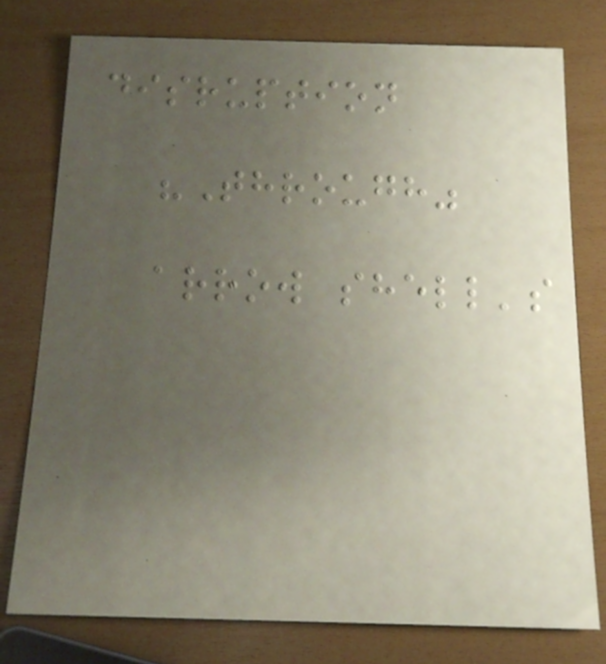disruption
"Through"
arrow shell's
